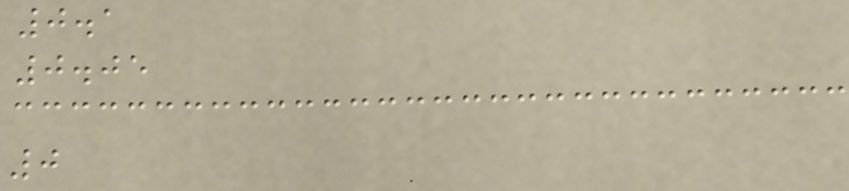0.1
0.05
0
